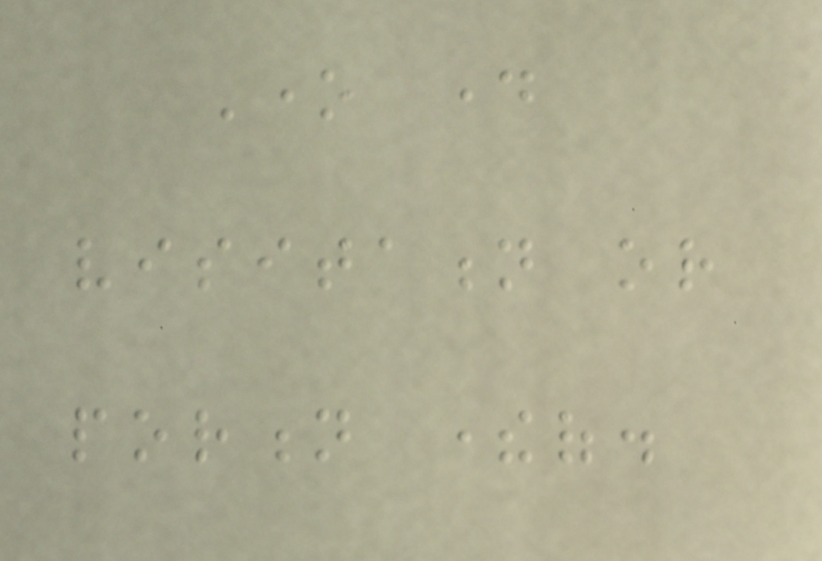One day
visitation or
portion thereof.
